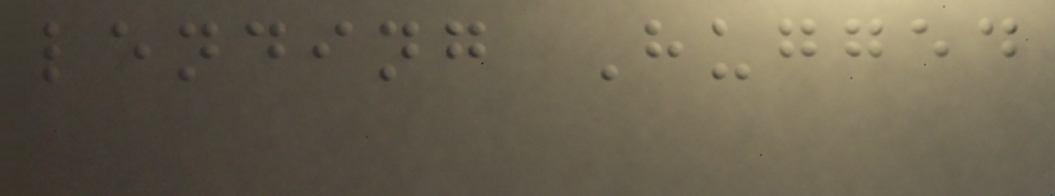lending Hugged
